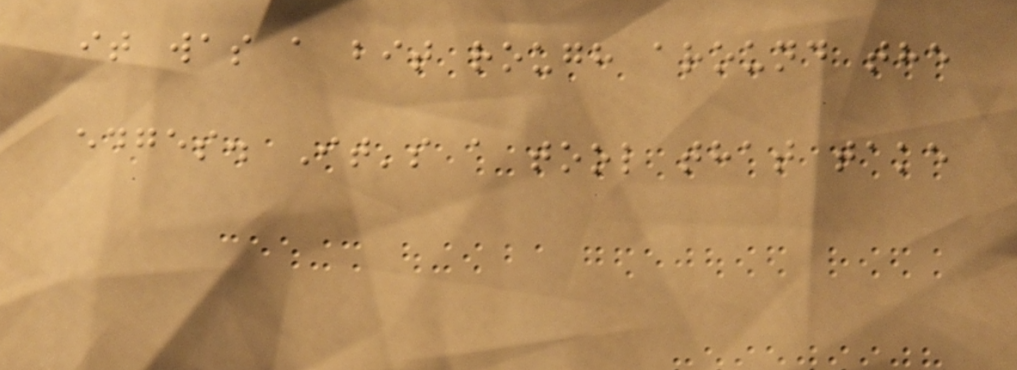it was a bit rough around the
edges. It's a tool that take
